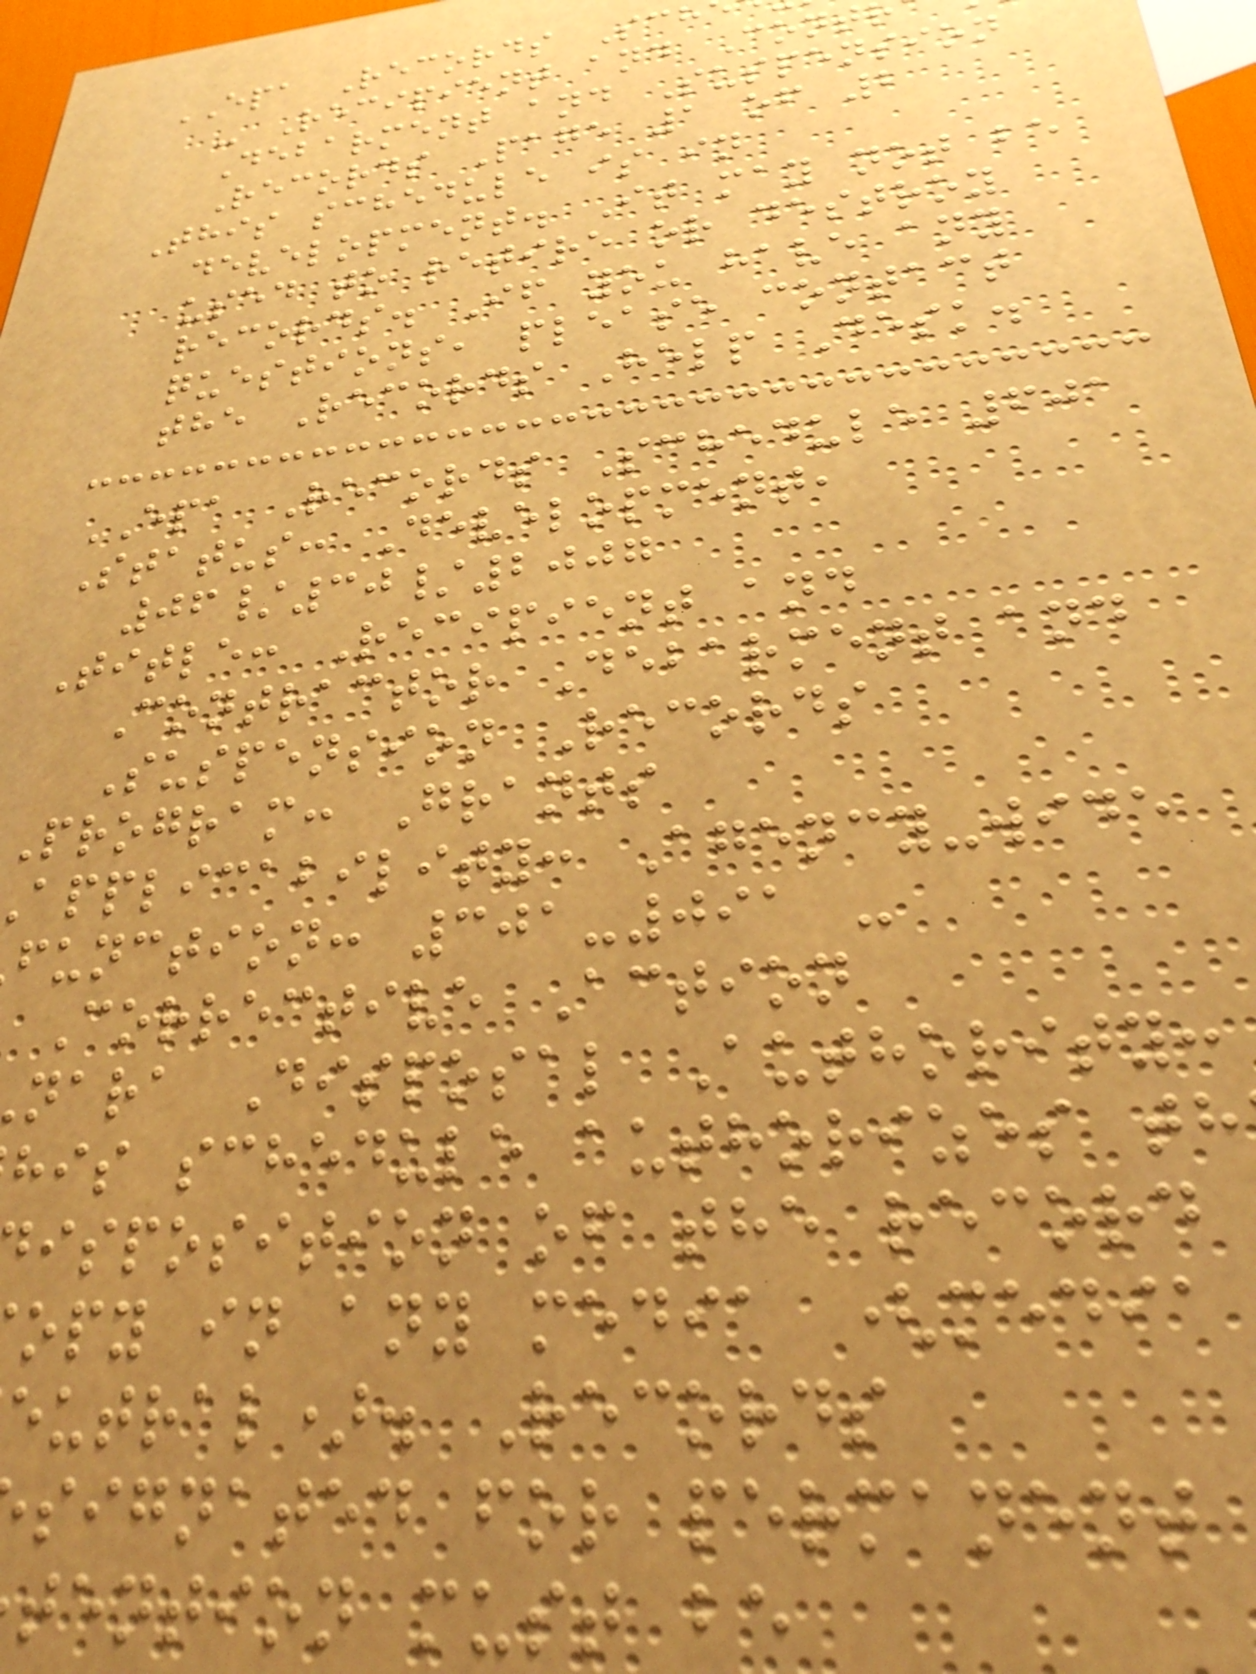EPA Records Sch
- Recipient and Cont
Debarment and Suspension
Records Page 1 of 2
This schedule is in
development. It may not be
used to retire or destroy
records. If you have any
questions, please contact
the Records Help Desk.
EPA Records Schedule 601
Status: Development,
06/30/2007
Title: Recipient and
Contractor Debarment and
Suspension Records
Program: Grants
applicability: Agency-wide
function: 301-091 -
Corrective Action
nara Disposal Authority:
his schedule authorizes th
isposition of the record
opy in any media (media
eutral). Records
signated for permanent
tention must be
